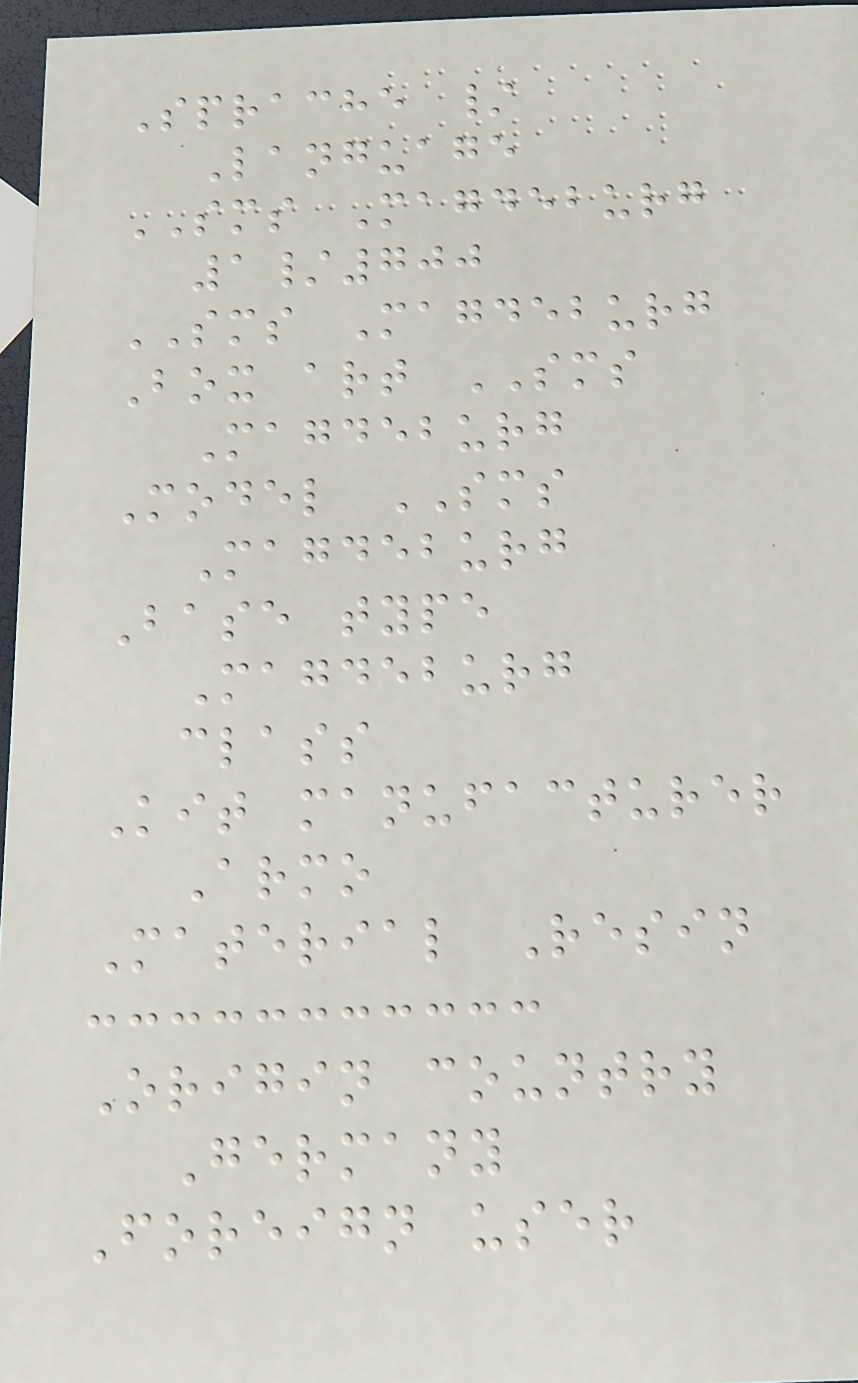Sprache /
Language
SMS Magdeburg
1/700
SMS Magdeburg
Box art SMS
Magdeburg
Model SMS
Magdeburg
Base type
Magdeburg
class
Kit manufacturer
Armo
Material Resin
Origin country
Germany
Foreign user
